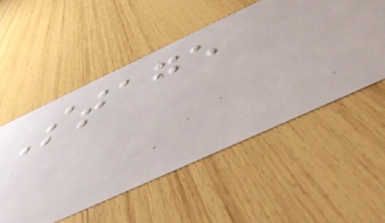Stage
